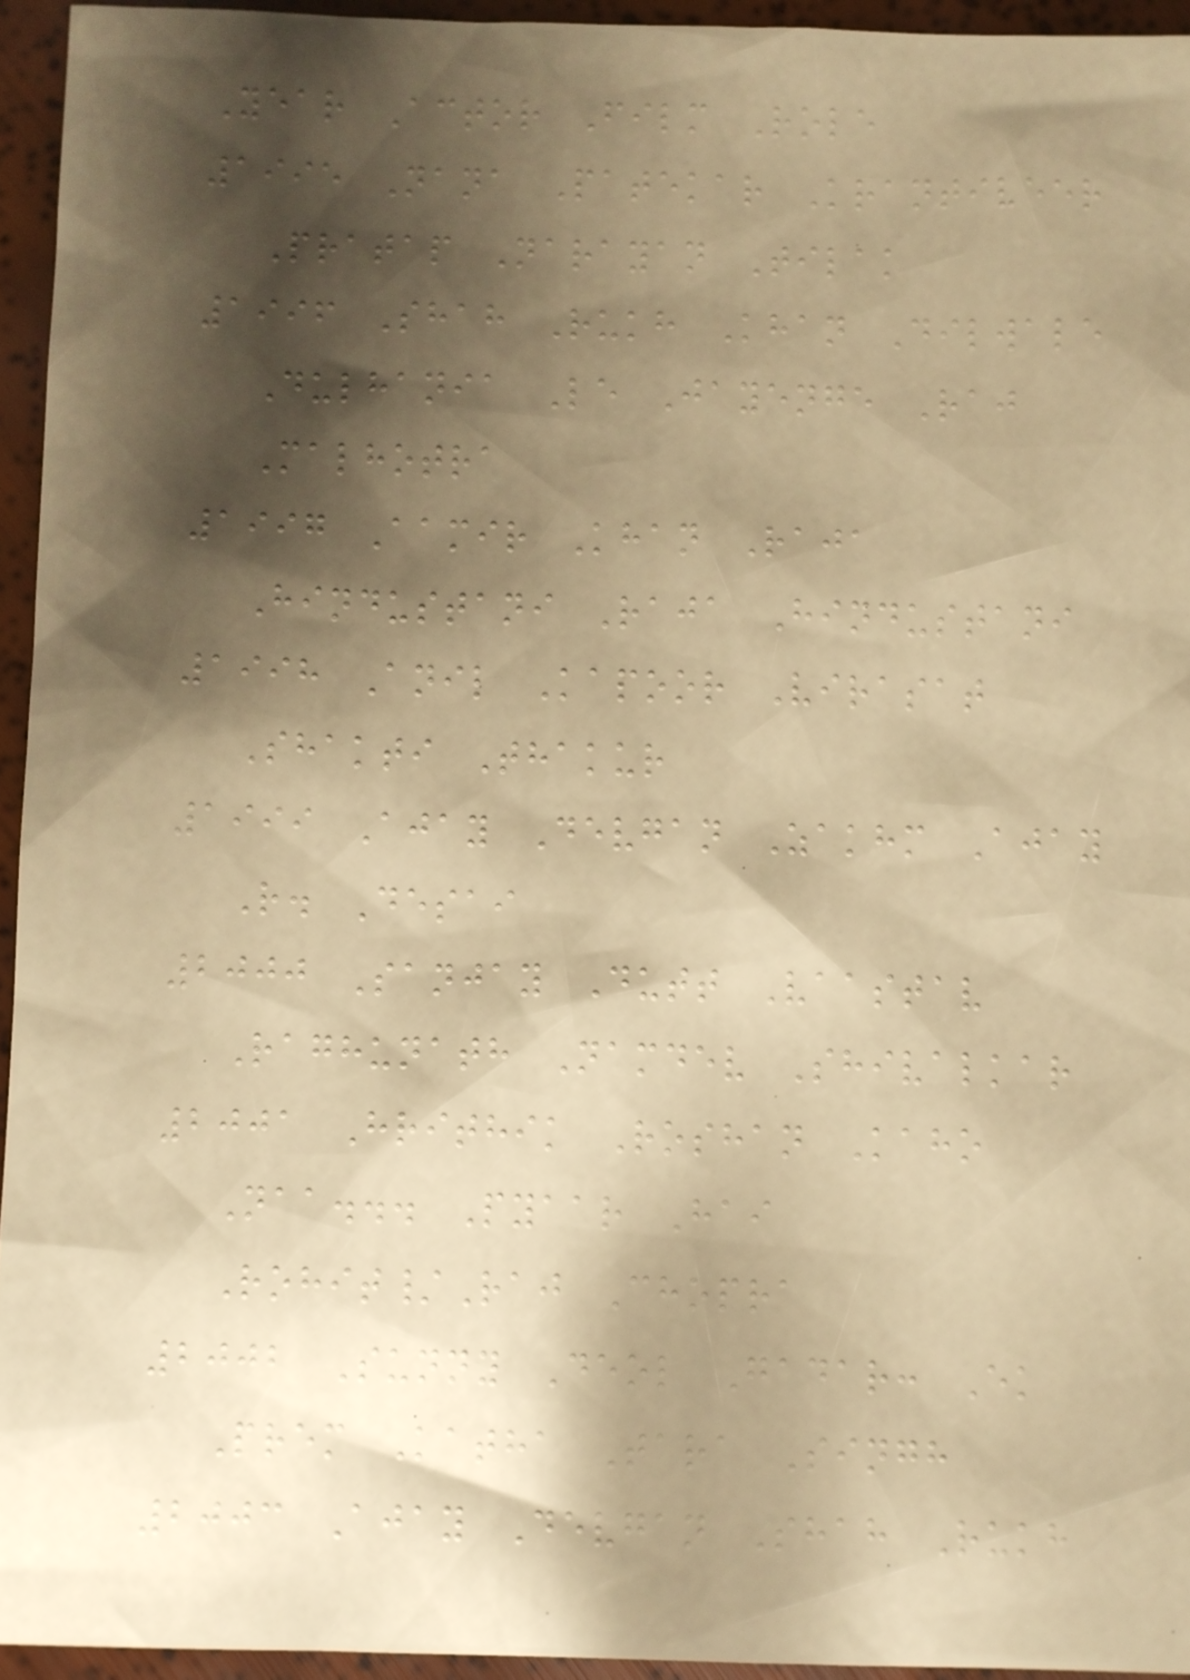Year Actor Film Role
1995 Nana Patekar Krantiveer
Pratap Narayan Tilak
1996 Shah Rukh Khan Dilwale
Dulhania Le Jayenge Raj
Malhotra
1997 Aamir Khan Raja
Hindustani Raja Hindustani
1998 Anil Kapoor Virasat
Shakti Thakur
1999 Ajay Devgan Zakhm Ajay
R. Desai
2000 Sanjay Dutt Vaastav
Raghunath Namdev Shivalkar
2001 Hrithik Roshan Kaho
Naa... Pyaar Hai
Rohit/Raj Chopra
2002 Sunny Deol Gadar: Ek
Prem Katha Tara Singh
2003 Ajay Devgan Shah Rukh
